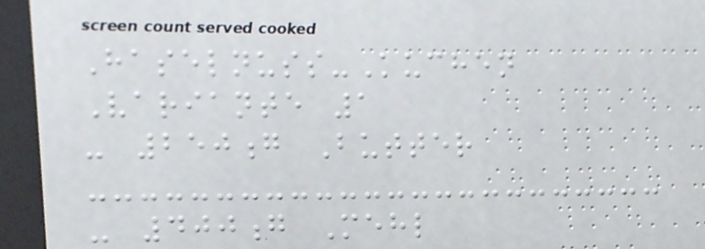Haselnuss-Kuchen
Variante 1
- 250g Butter
- 400g Mehl
